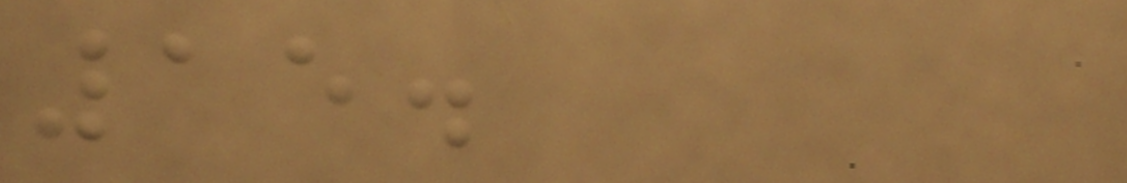15.
